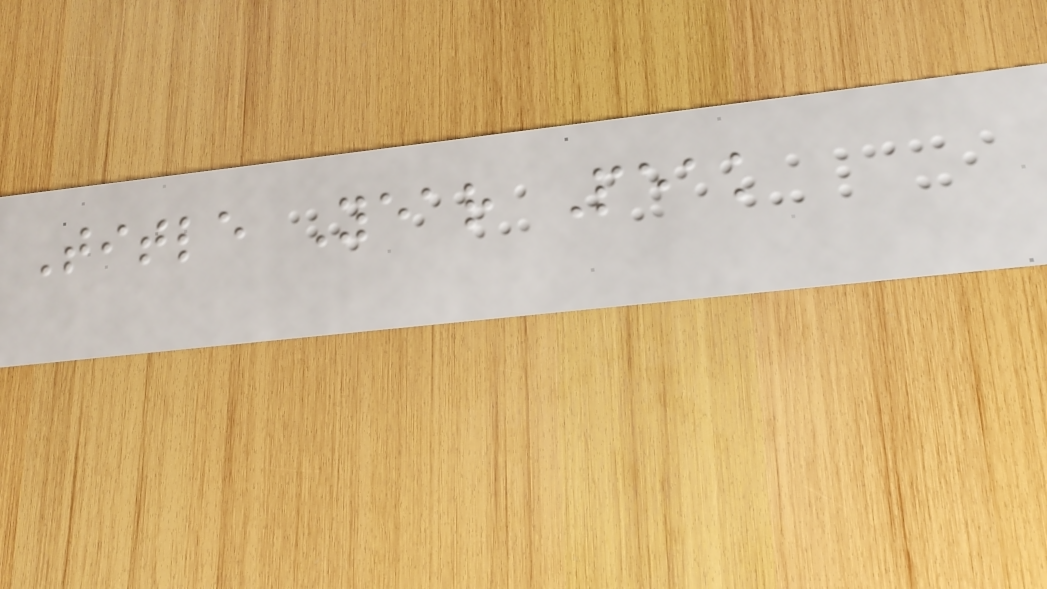Title Year Peak
